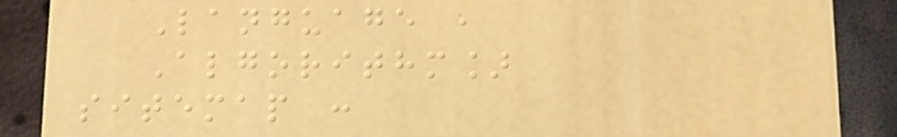Language ,
Algorithm]
sitemap :
